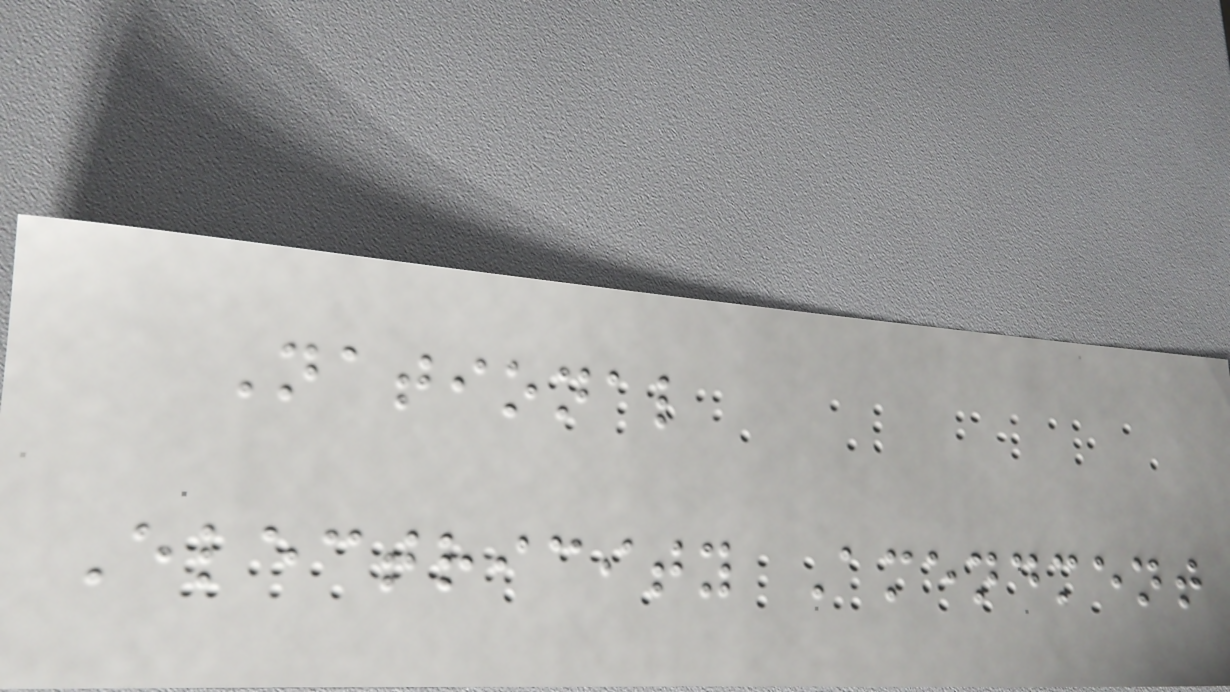National
Electricity Amendment
